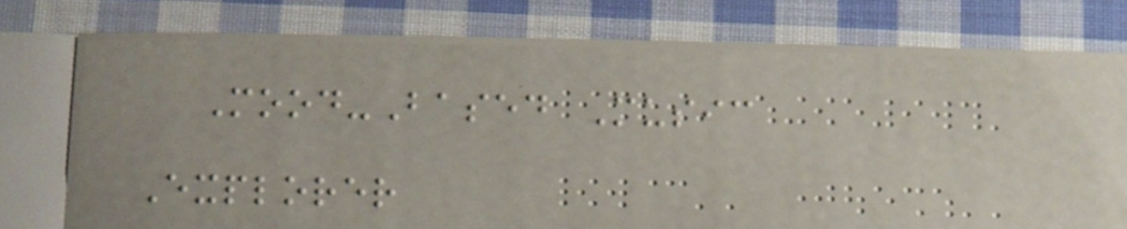Mood-Based Music
Explorer
